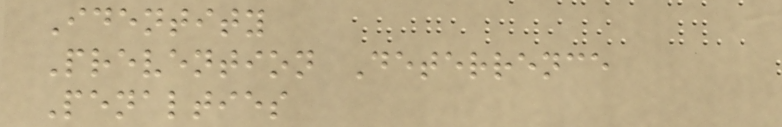Identity
Prevention Deterrence
Penalties
